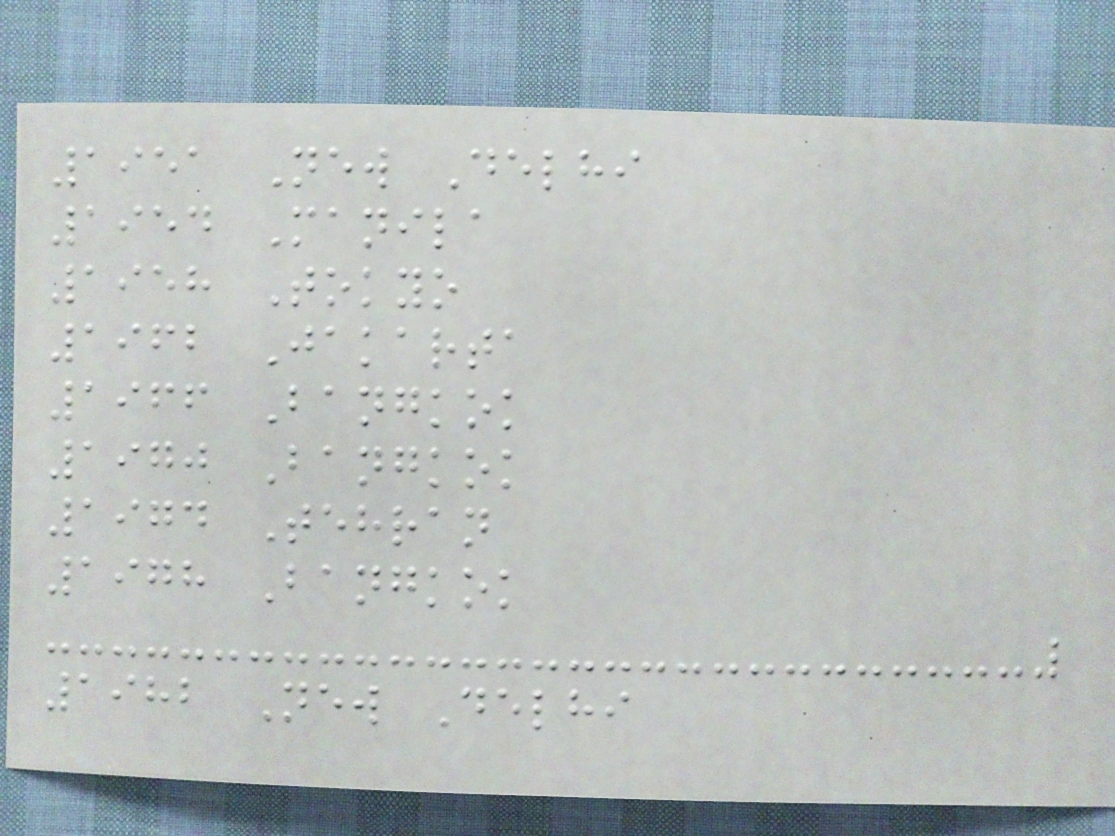1951 New Delhi
1954 Manila
1958 Tokyo
1962 Jakarta
1966 Bangkok
1970 Bangkok
1974 Tehran
1978 Bangkok
1982 New Delhi
